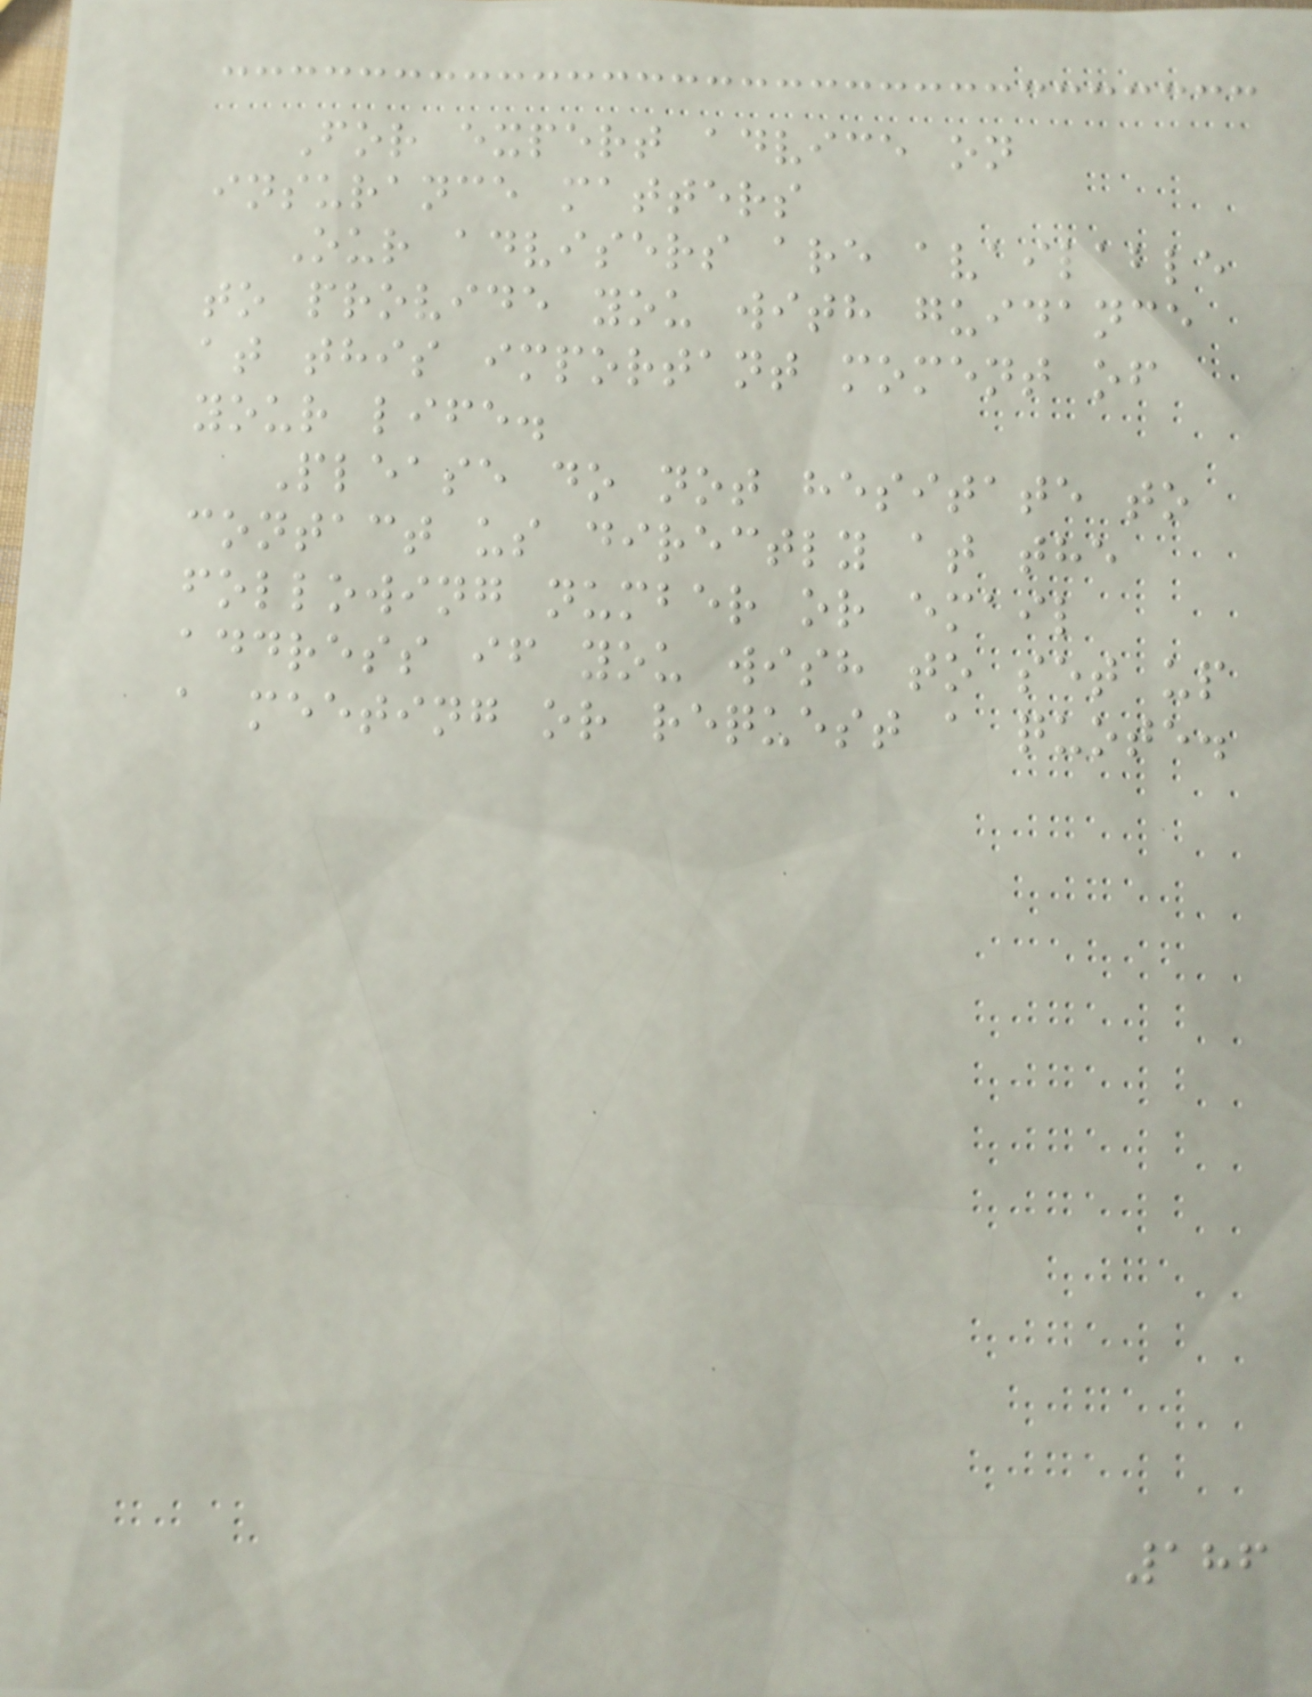For expert advice on
insurance matters
Our advisers are available
to provide you with guidance
at this important moment of
your life.
Please do not hesitate to
contact us directly at the
following number or email
address if you wish to set up
a meeting or request a quote.
186
